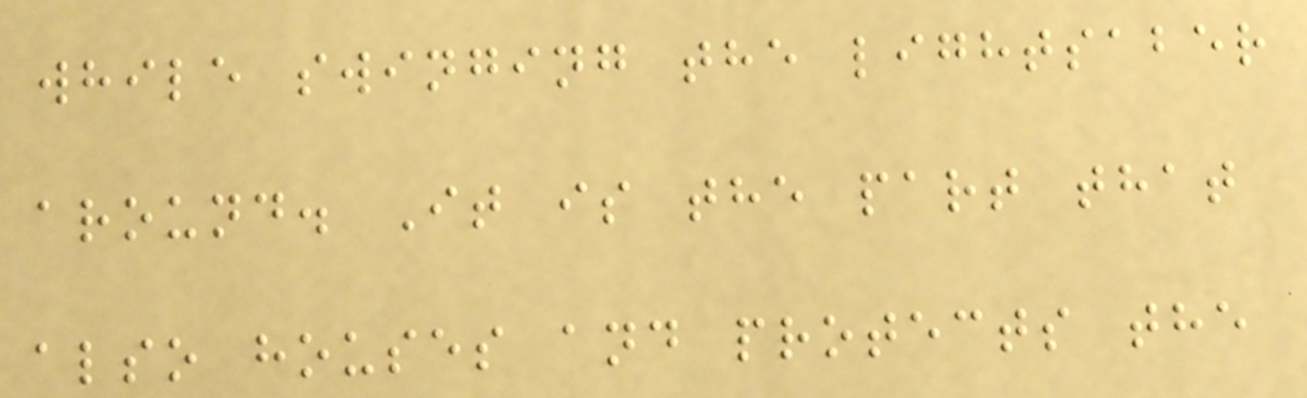while swinging the lightsaber
around. It is the part that
also houses and protects the
